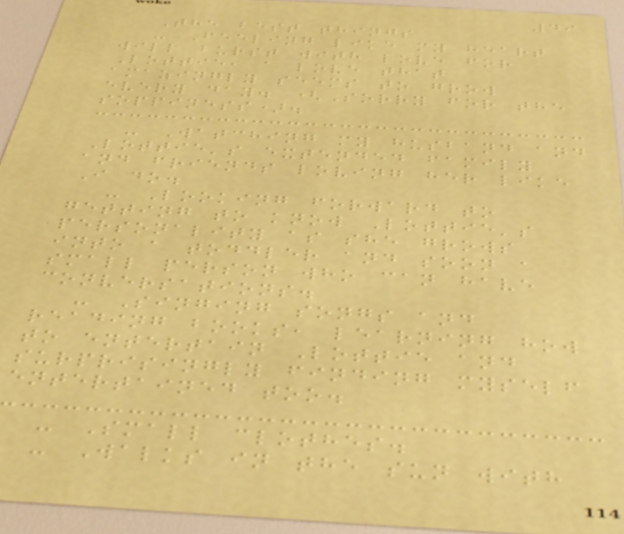49
The best things
- Feeling like my heart
will burst with love for
Lottie, a love that
amazingly seems to grow
every day. (Sorry for the
soppiness).
- Watching my husband and
Lottie's extended family
and friends loving her like
I do.
- Looking forward to
getting to know Lottie's
personality as she grows
into a toddler and soon a
small person who can have
conversations.
- Singing songs and
reading books, learning how
to entertain Lottie and
surprisingly finding myself
entertained too.
- Small clothes.
- Walks in the sun with
